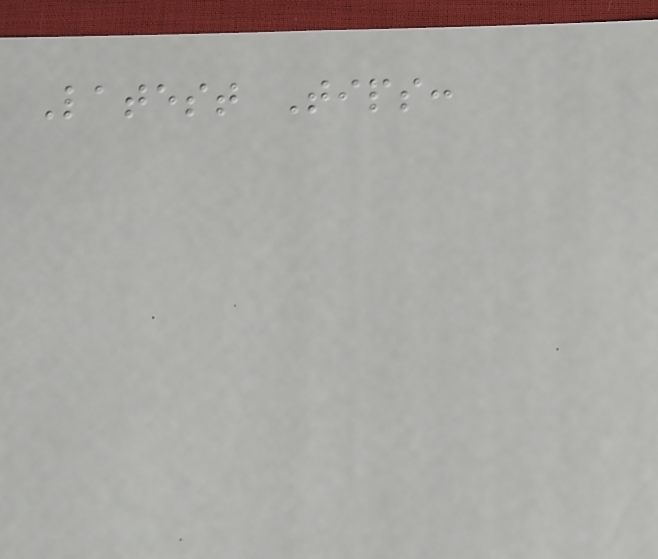Latest Tips:
